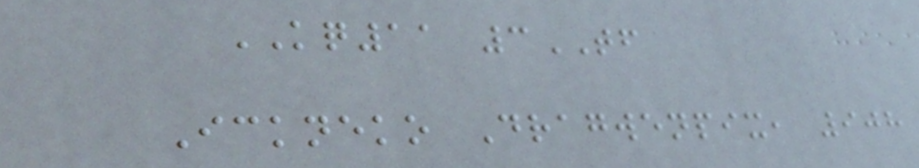KQ11 3TF
Ickneko Dragwenpix, 908
